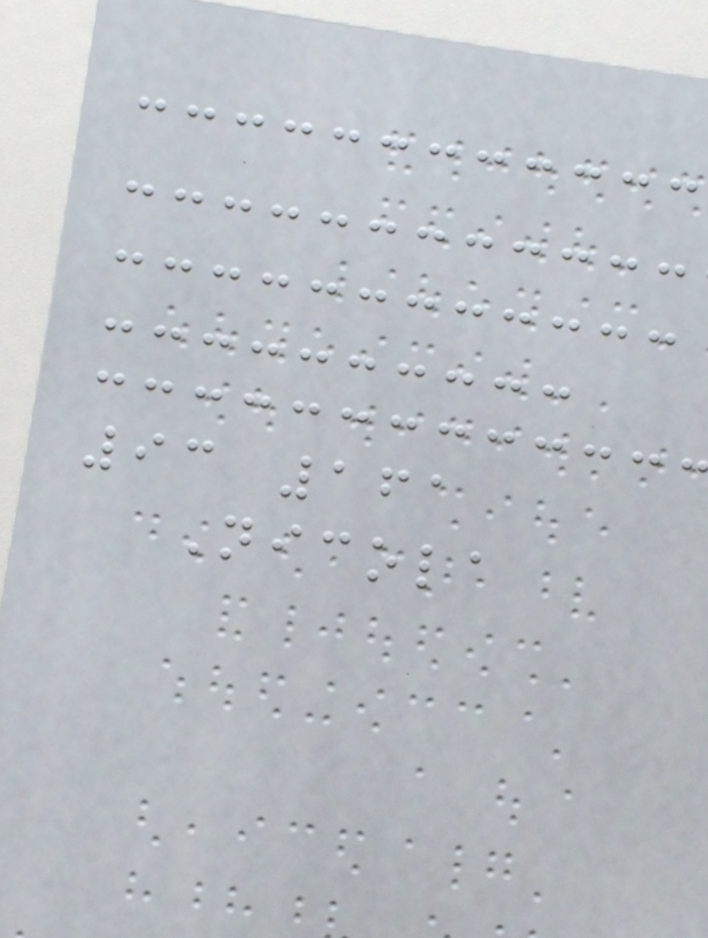93 161
Nicola
